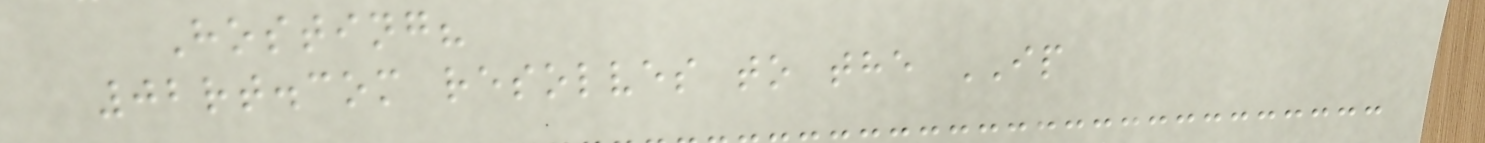Hosting?
02rt.com resolves to the IP
